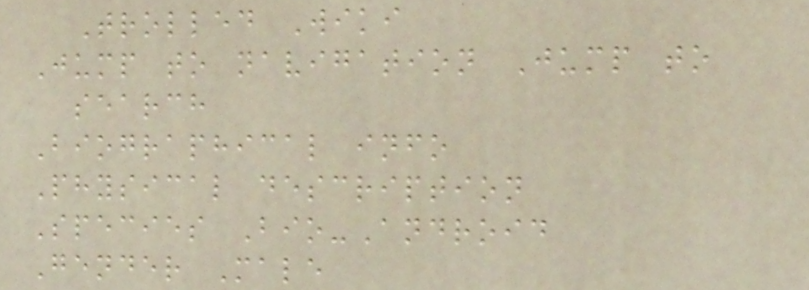Trolled Wiki
Jump to navigation Jump to
search
Biographical info
Physical description
Species Bio-Android
Gender Male
